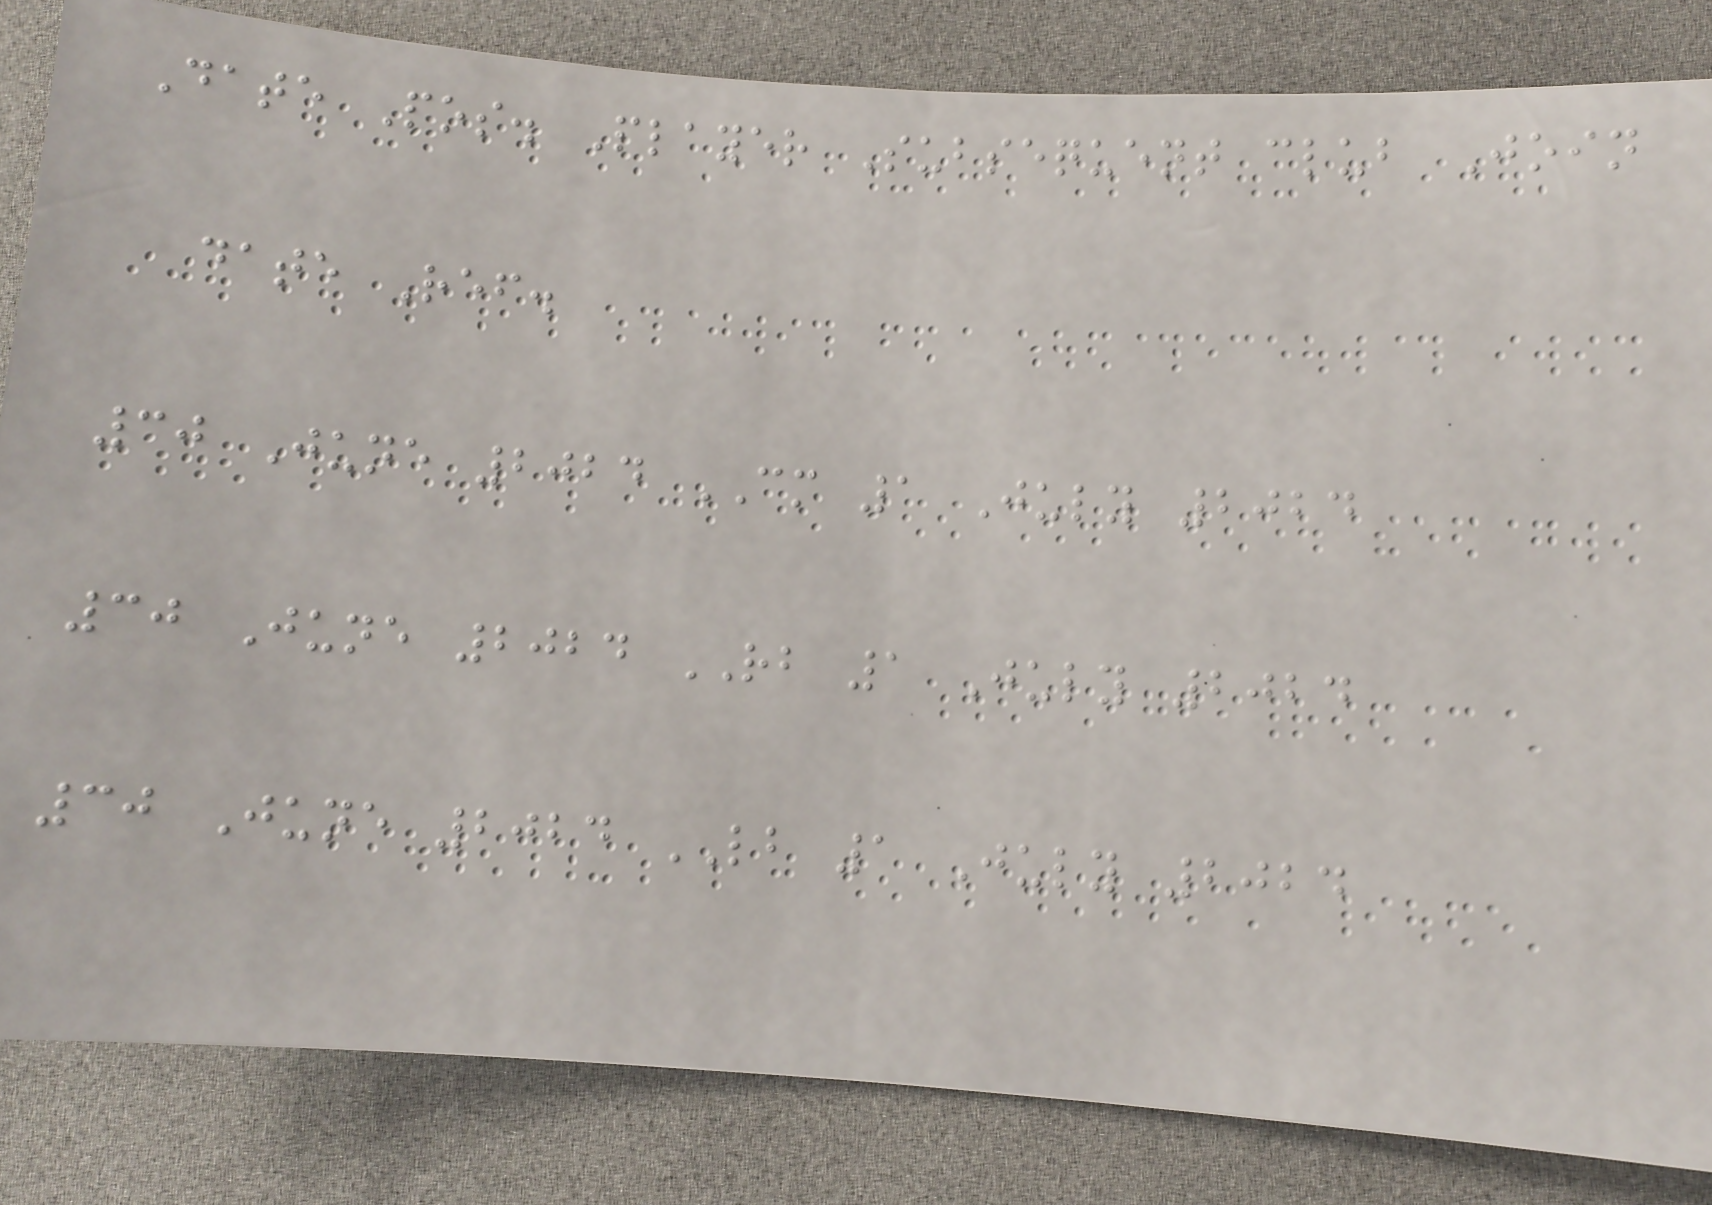Date Pos. Player Subsequent club Join
date Ref.
30 June 2024 CM 1 July 2024
30 June 2024 RB 1 July 2024
30 June 2024 LB 1 July 2024
